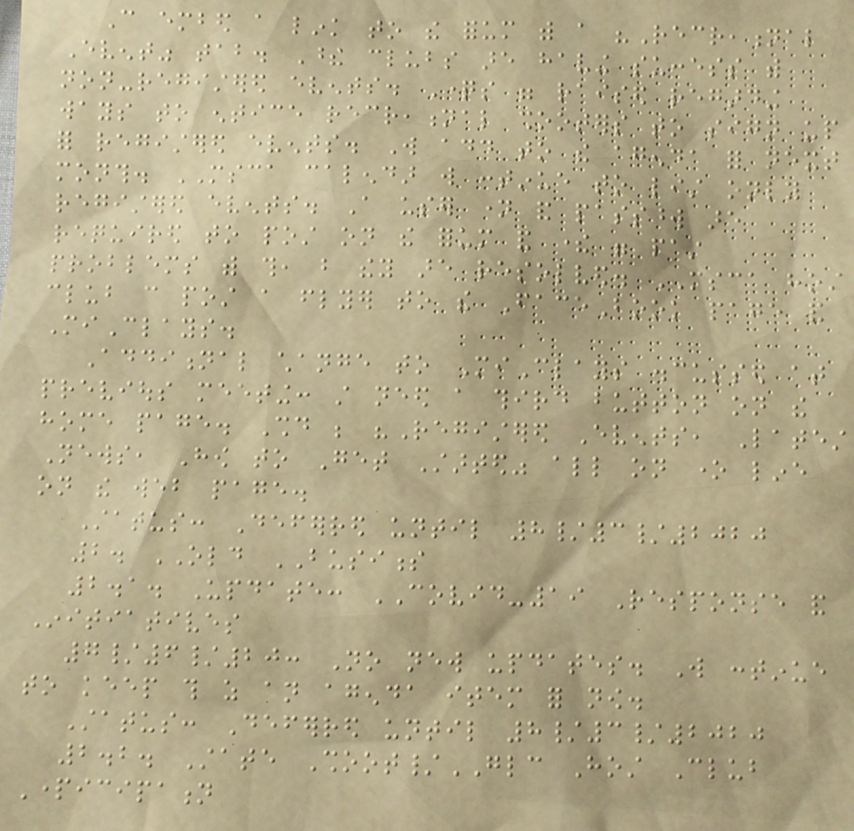Can embed a link to the forum with a "Recreational
Event" tab. These clubs are having success with
non-registered events. Questions were raised regarding
ways to entice recreational shooters to sign up
for registered events. Will add to the agenda for next
month. MSCA calendar will continue to list only
registered events. A user name and password are
required to post on the forum and there were past
problems with this, but they are resolved. MSCA host
club can post a flyer to the FaceBook page and
MiClays.
Additional change to MiClays discussed at
previous meeting: still need a third button on the
home page. Should be "Registered Events, Latest
News, How to Get Started" all on one line
on the web page.
Status: Deferred until 8/3/2020
2. OLD BUSINESS
2.1. Update: COVID-19 Response and
Initiatives
7/6/20: No new updates. Will continue
to keep this as an agenda item for now.
Status: Deferred until 8/3/2020
2.2. State Shoot/GLC Host Club
Participation
